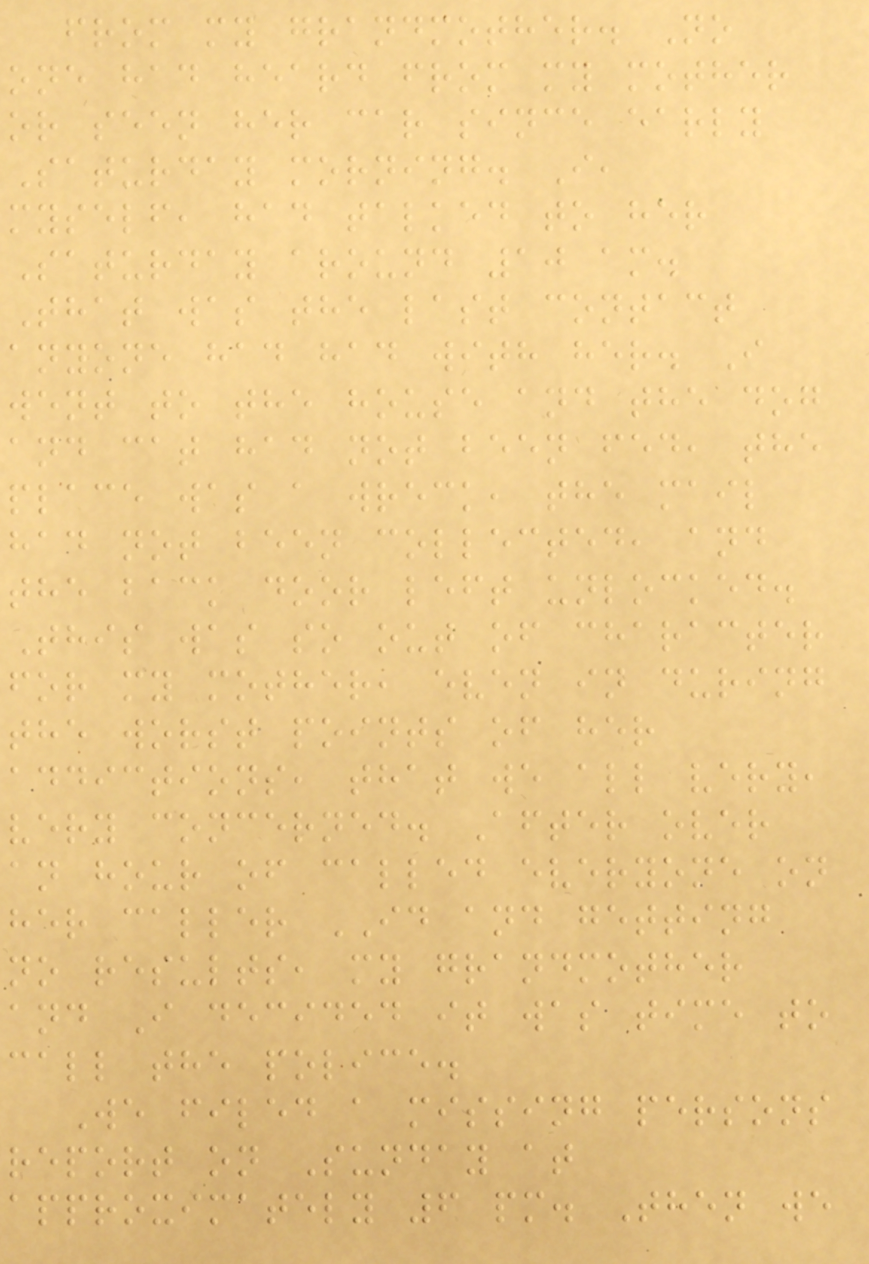from my grandmother. No
one had heard from my mother
or seen her car since early
Saturday morning. I,
myself, had talked to her
Saturday around 10 am.
That was the last contact
anyone had had with her. I
went to the house and the dog
and cat had not been fed, the
place was a wreck, the mail
had not been collected, and
the back door left unlocked.
This was so out of character
for my mother, even in during
the worst points of her
addictions, that we all very,
very concerned. After over
an hour of called everyone on
her caller ID and getting
no results, my grandmother
and I decided it was time to
call the police.
We filed a missing persons
report on Sunday at
approximately 6 pm. Then we
